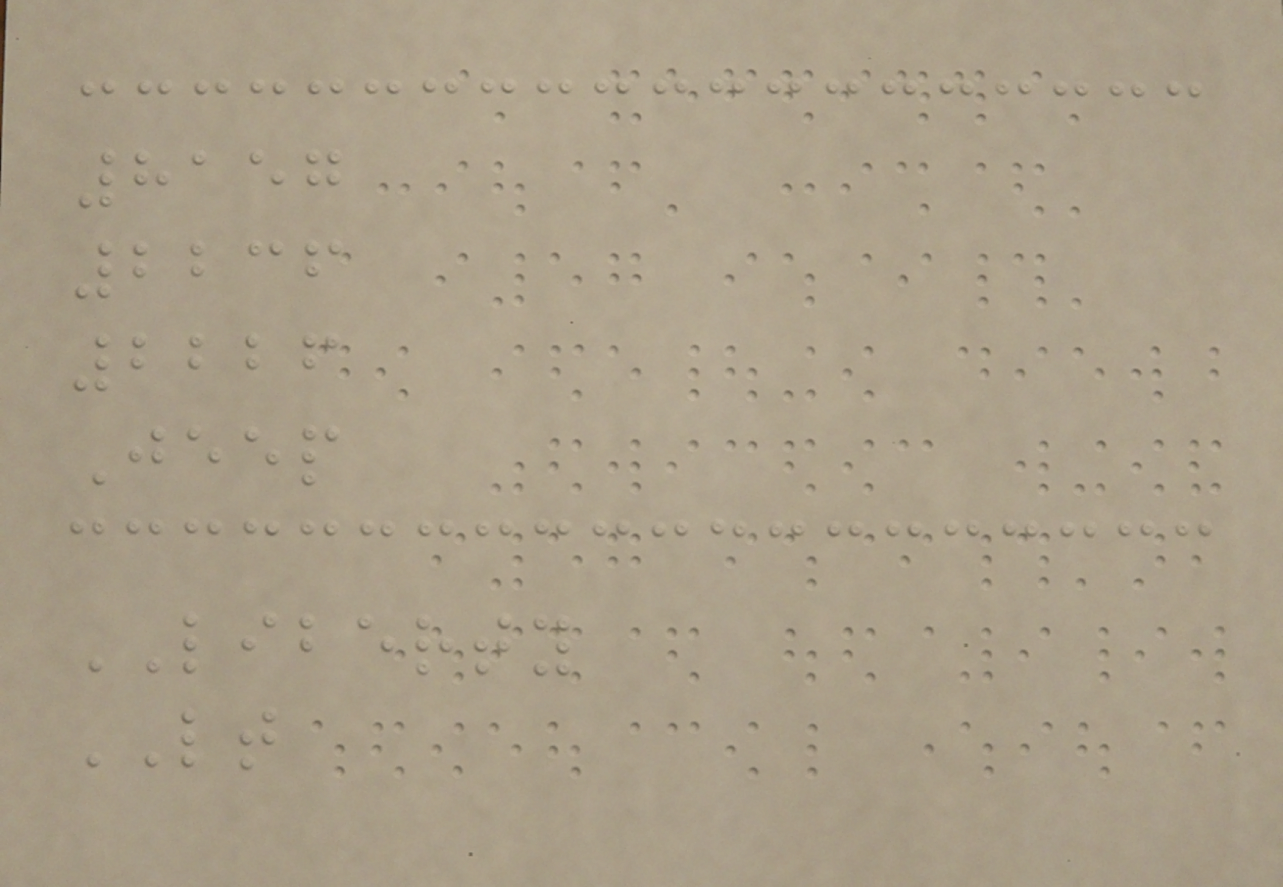8157
2236
2226
Jeep
LIBERTY
LT
